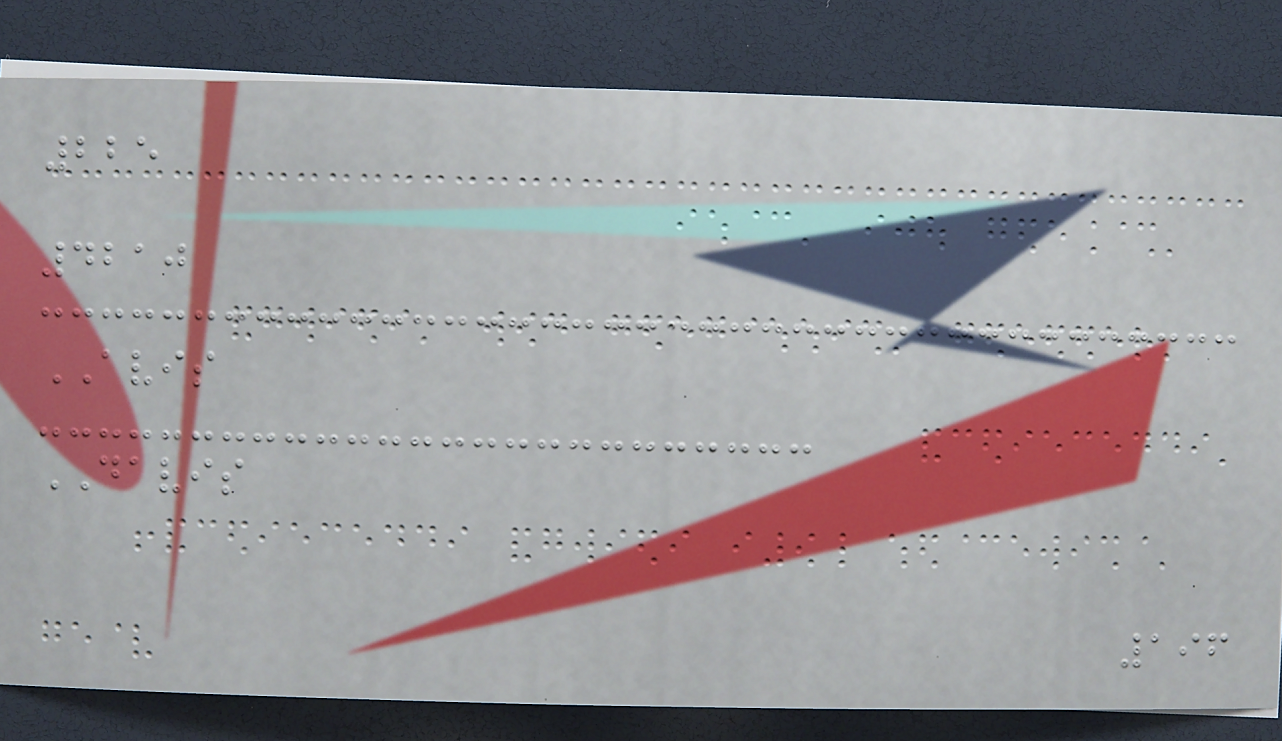225
4210
AVIS
DAVIS
196
